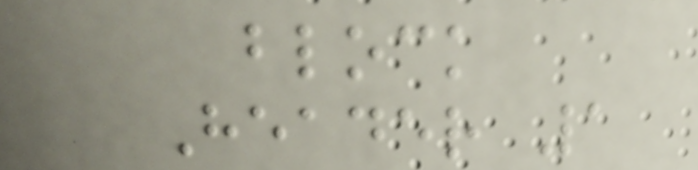block
Header 1
